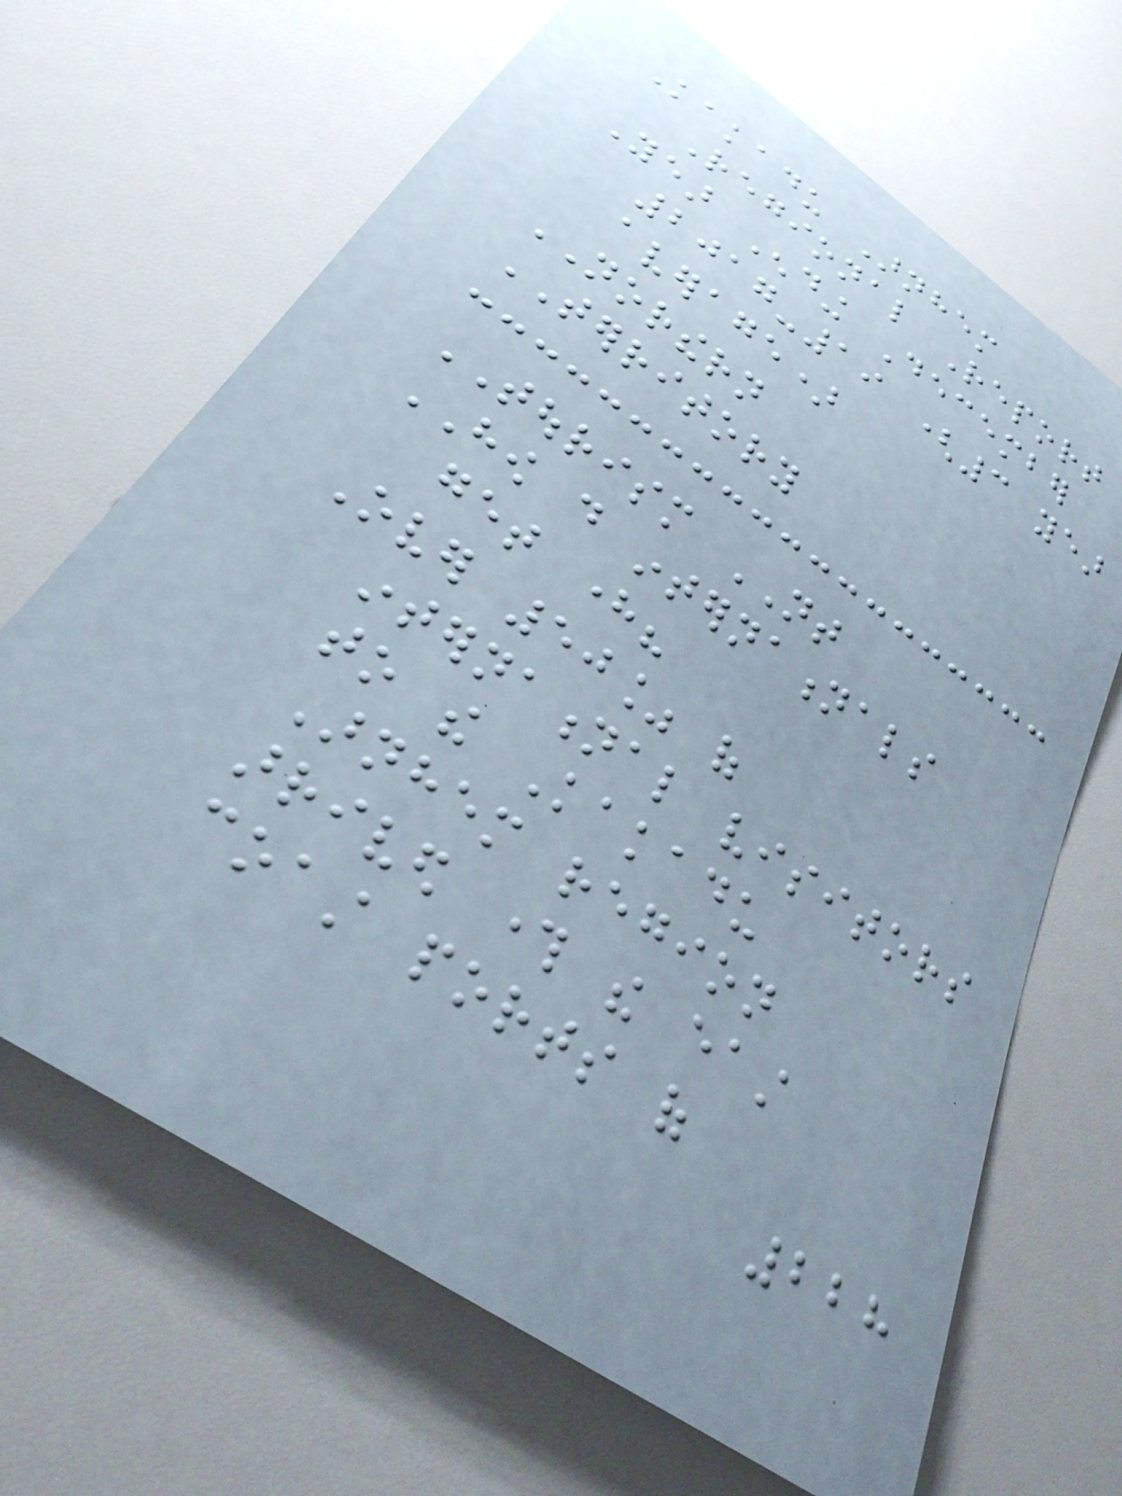Kakadu Arnhem
Regional Report
Year Ending December
2017-19 (3 year
average)
NORTHERN
TERRITORY
TOURISM NT
HOW do internationals
get here?
Over 50% of
international visitors
to the Kakadu
Arnhem region
arrived through the east
coast ports of
228
